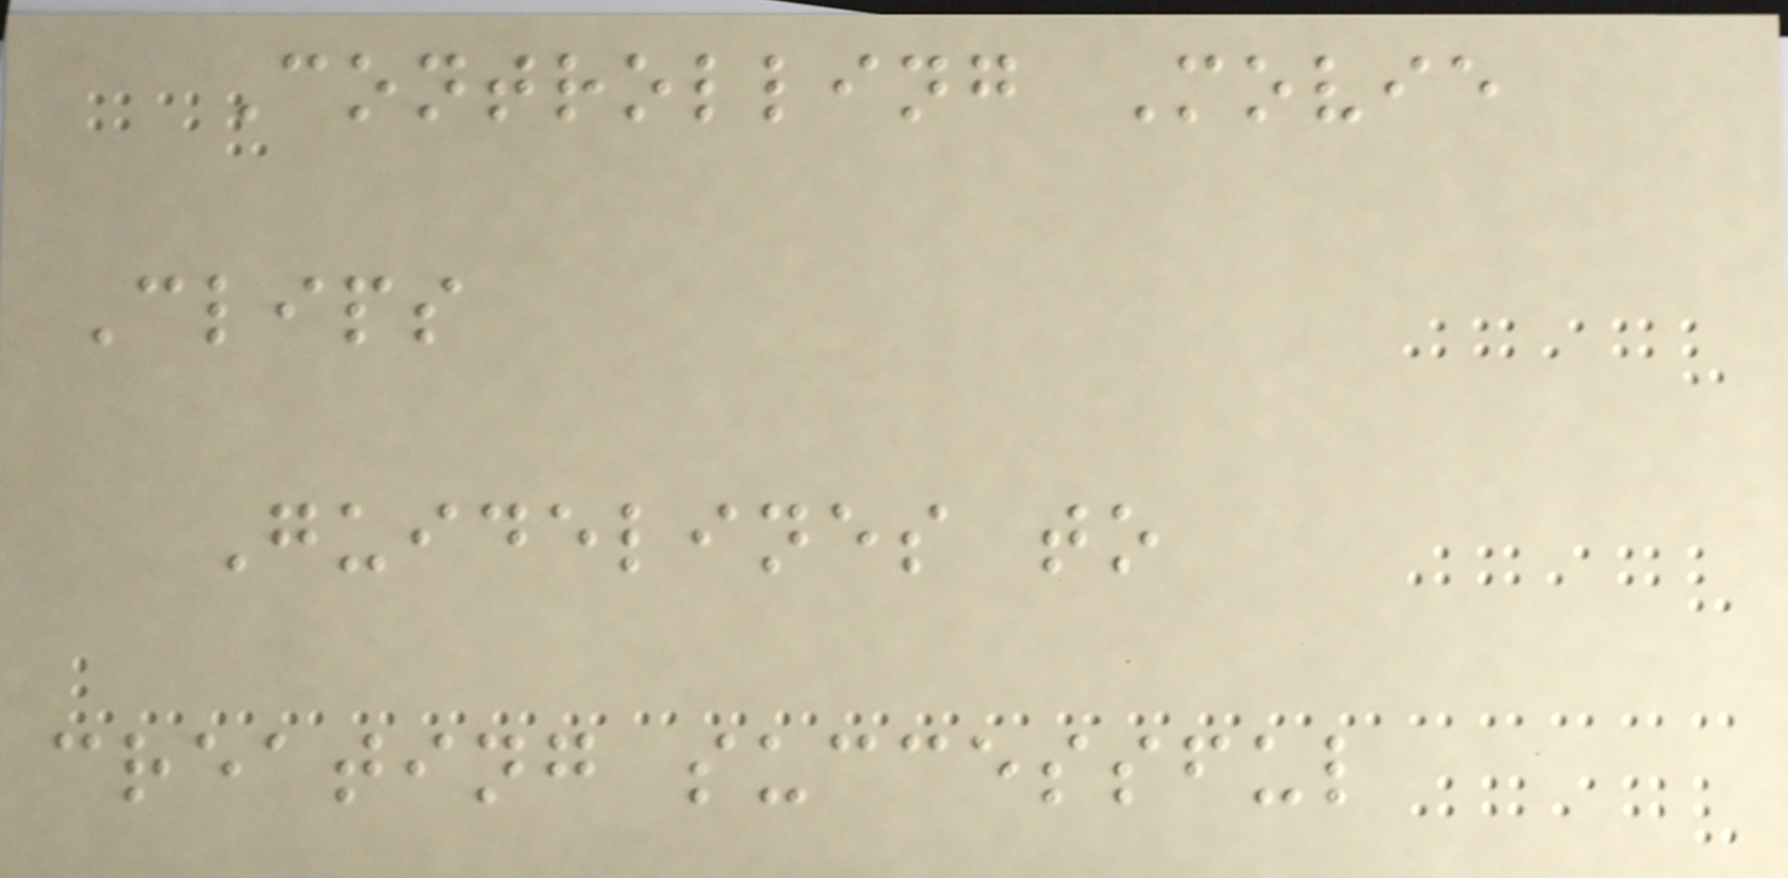Controlling Movie
Clips
Guidelines to
creating successful
